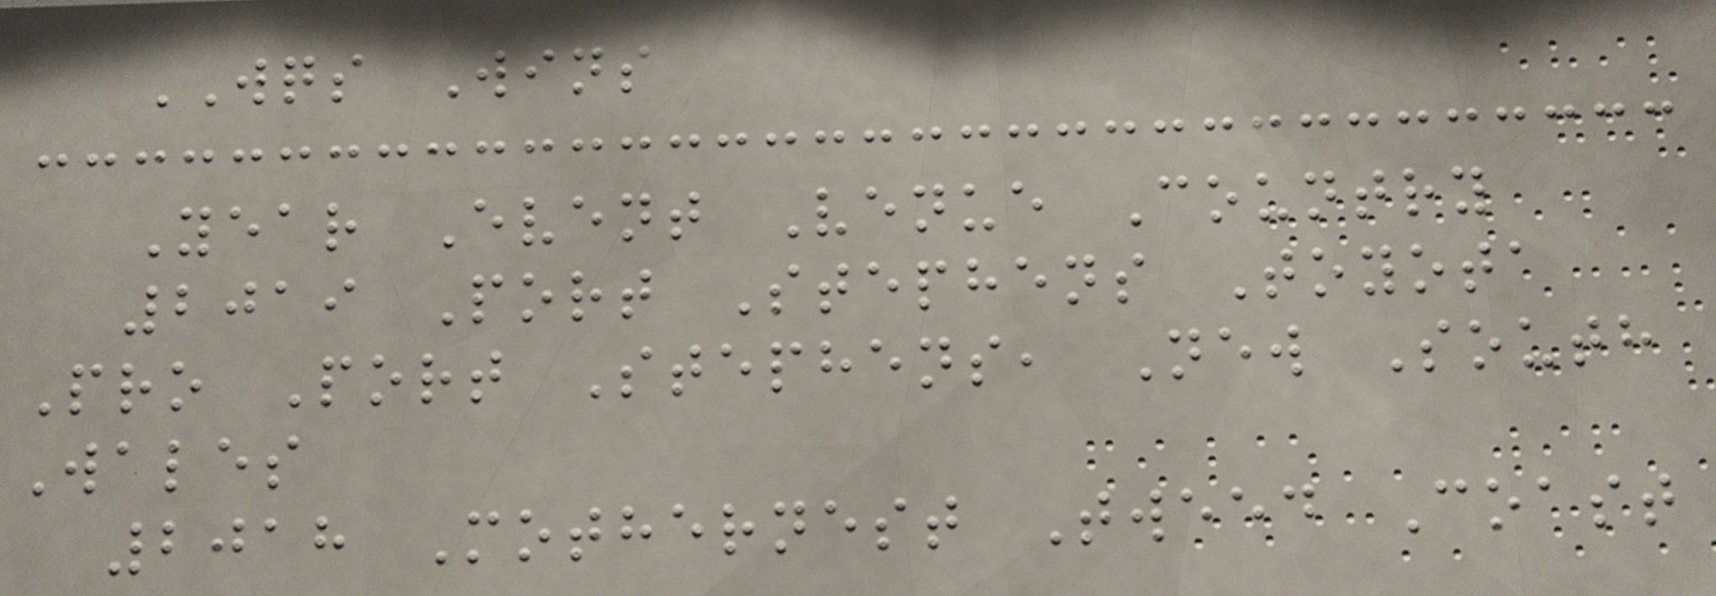WQS Wins
Year Event Venue Country
2019 Port Stephens Toyota
Pro Port Stephens, New South
Wales
2018 Mothernest Tweed Coast
